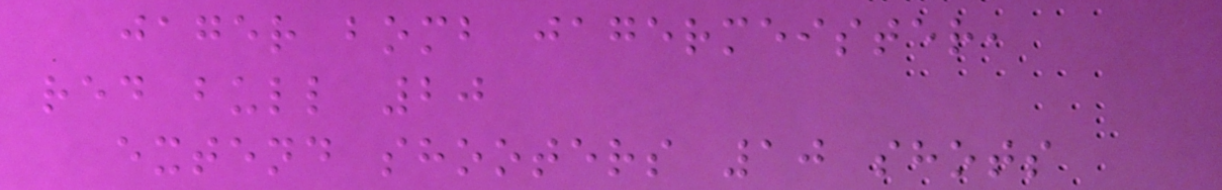jager bomb jagermeister,
red bull 20
extend shooters 10 shots
